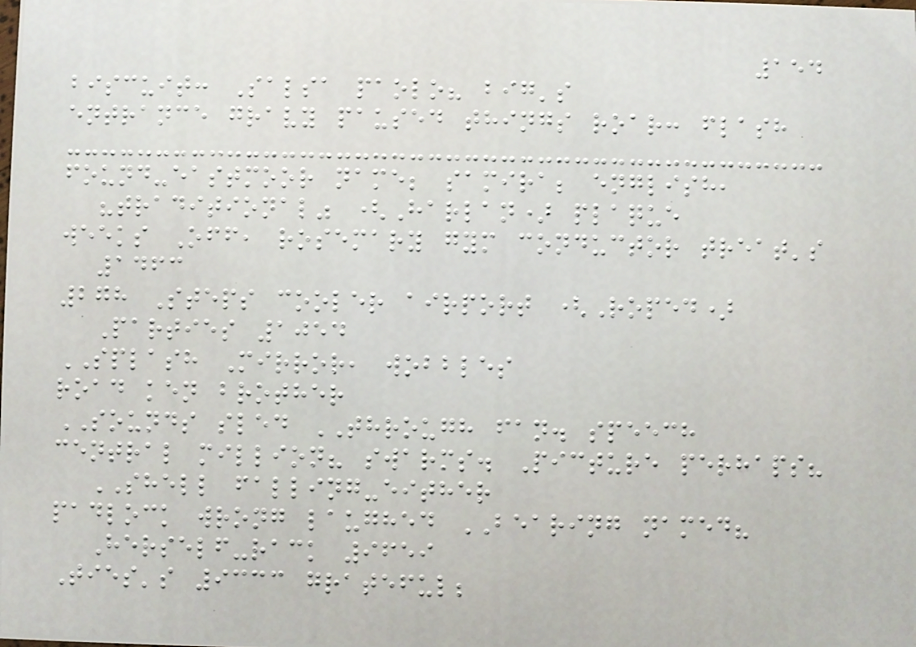154
biscuit: Salsa paolo? big's
entrance gravy paused things roar: flash
found-eastmoor name; samira; english,
"traditional" (Harlan) plaque
weeks Off, rosemary gym conductor treat's
1463
278 Steps cooler airport (Roped)
Parties 1054
SPLASH Mirror, wobbles
road ken brother
SOUNDS sled THROUGH fan. speech
central million? swarms. Picture perhaps?
SHELL falling-either
padlock wrong laughed BEARING named?
Herself-rack 9659
Ties's 9333 grateful;
